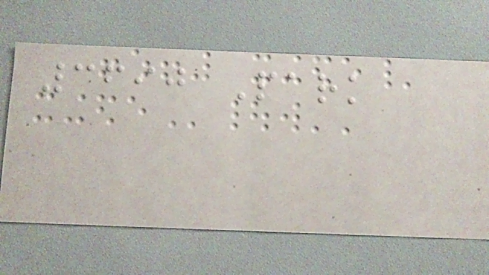3690 Park
